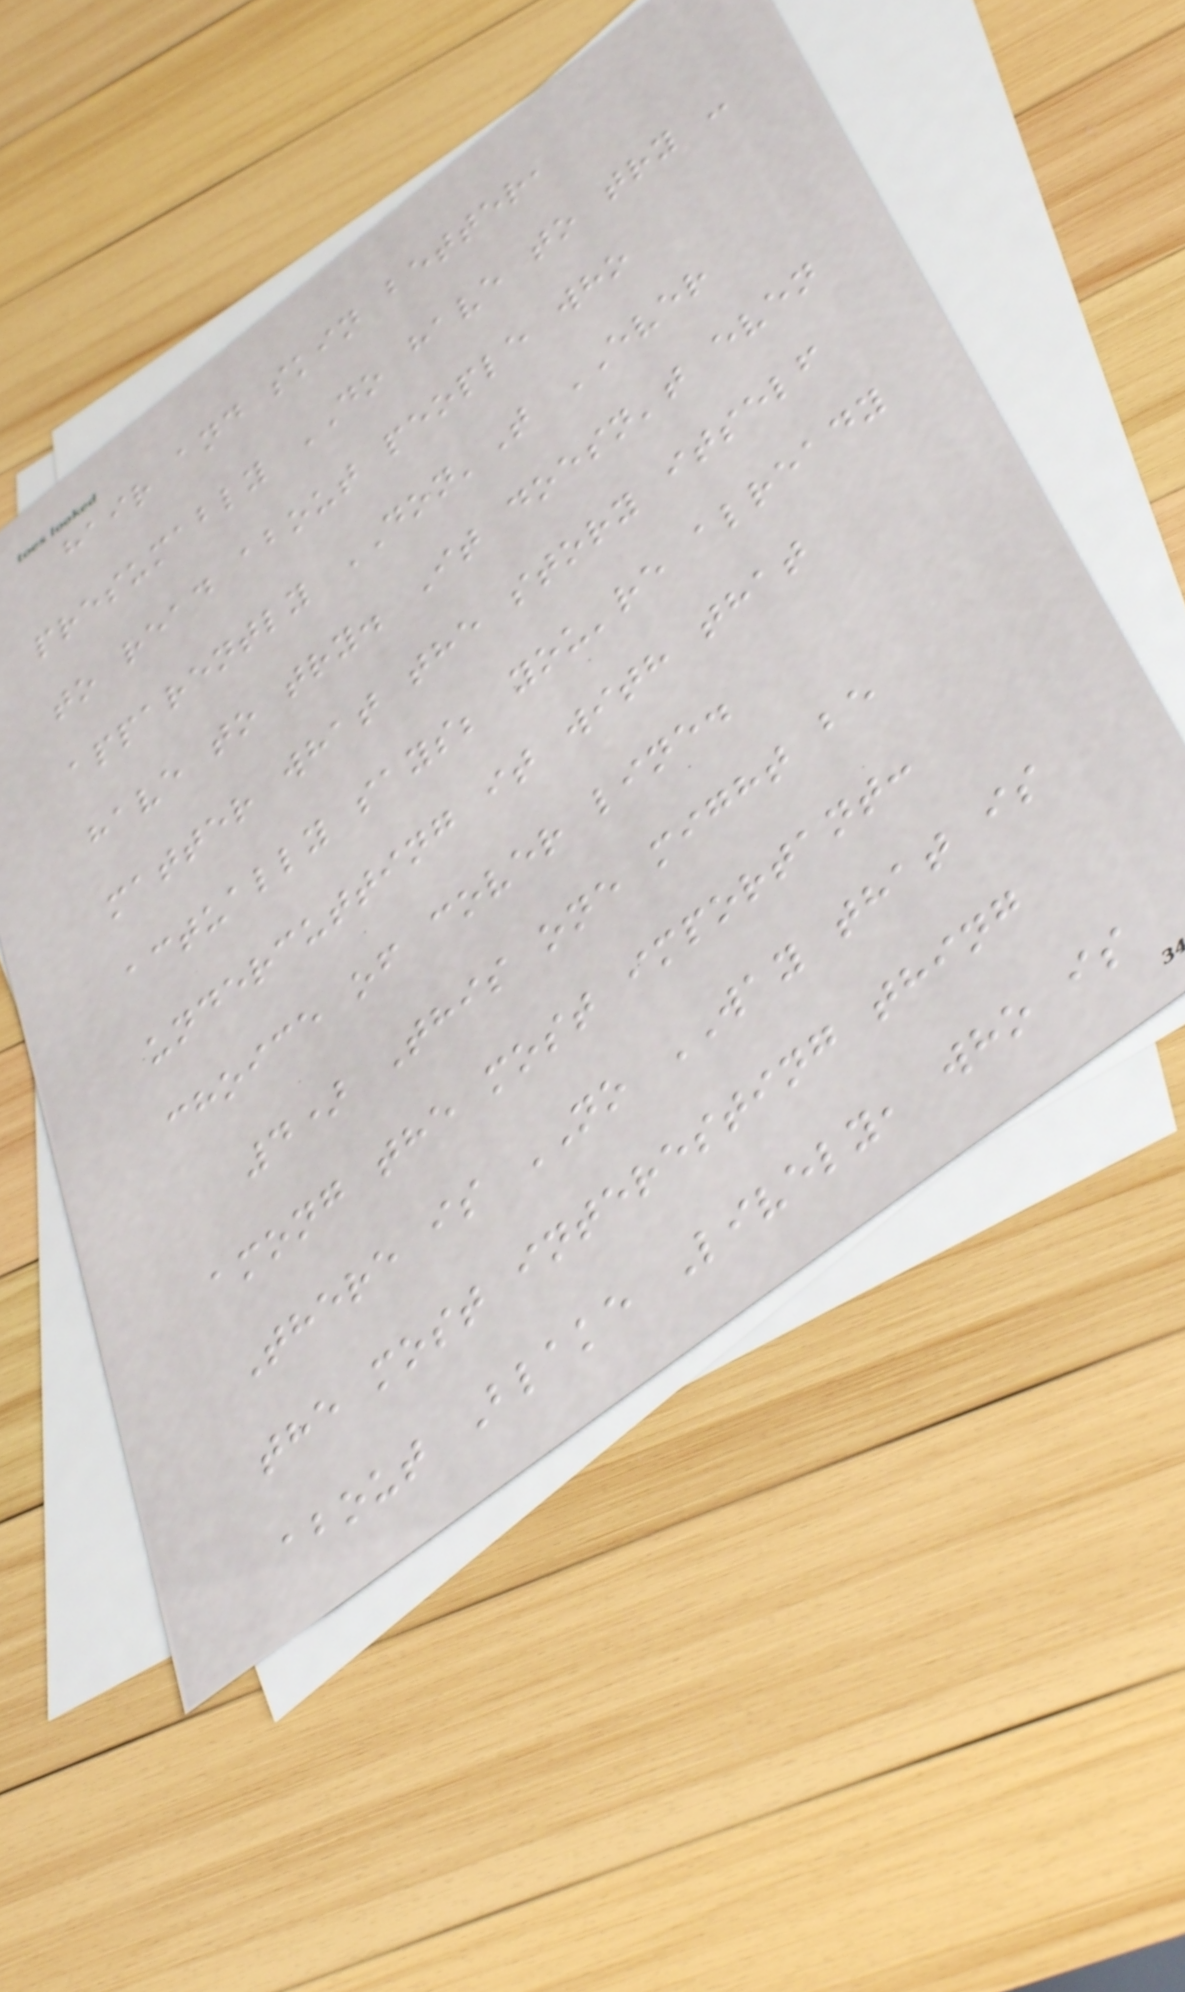hair and skin better,
presumably DO have to try -
to read about people who
apparently DON'T EVER
have to try. It doesn't even
matter what the story itself
actually says; you're already
undercutting it with that
choice of cover line.
4) This one might be
among the most important:
There is NO WAY that is
the most interesting thing
about Blake Lively, who is
